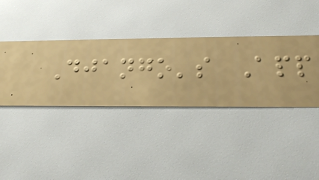Django's App
